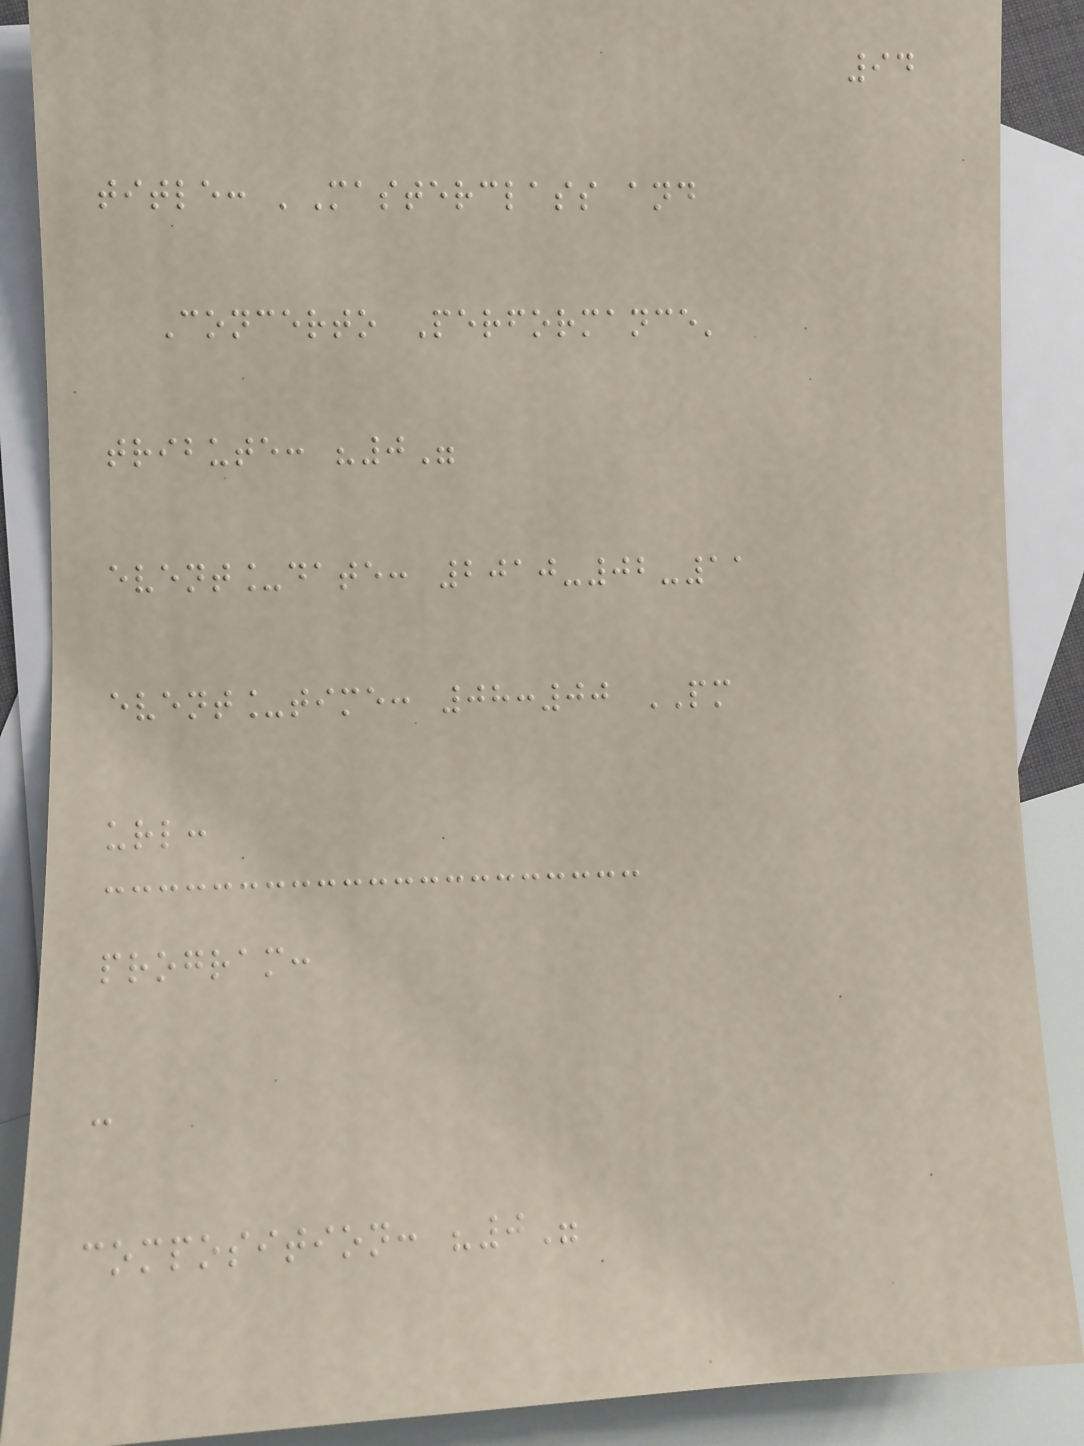94
title: 'Masterclass and
Concerto Performance'
tribute: "0"
event_date: 2010-02-11
event_time: 08:00 PM
url:
program:
-
composition: "0"
